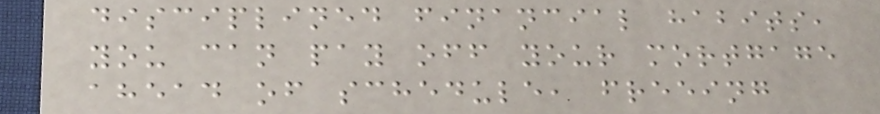disciplined financial habits,
you can pay off your mortgage
ahead of schedule, freeing
